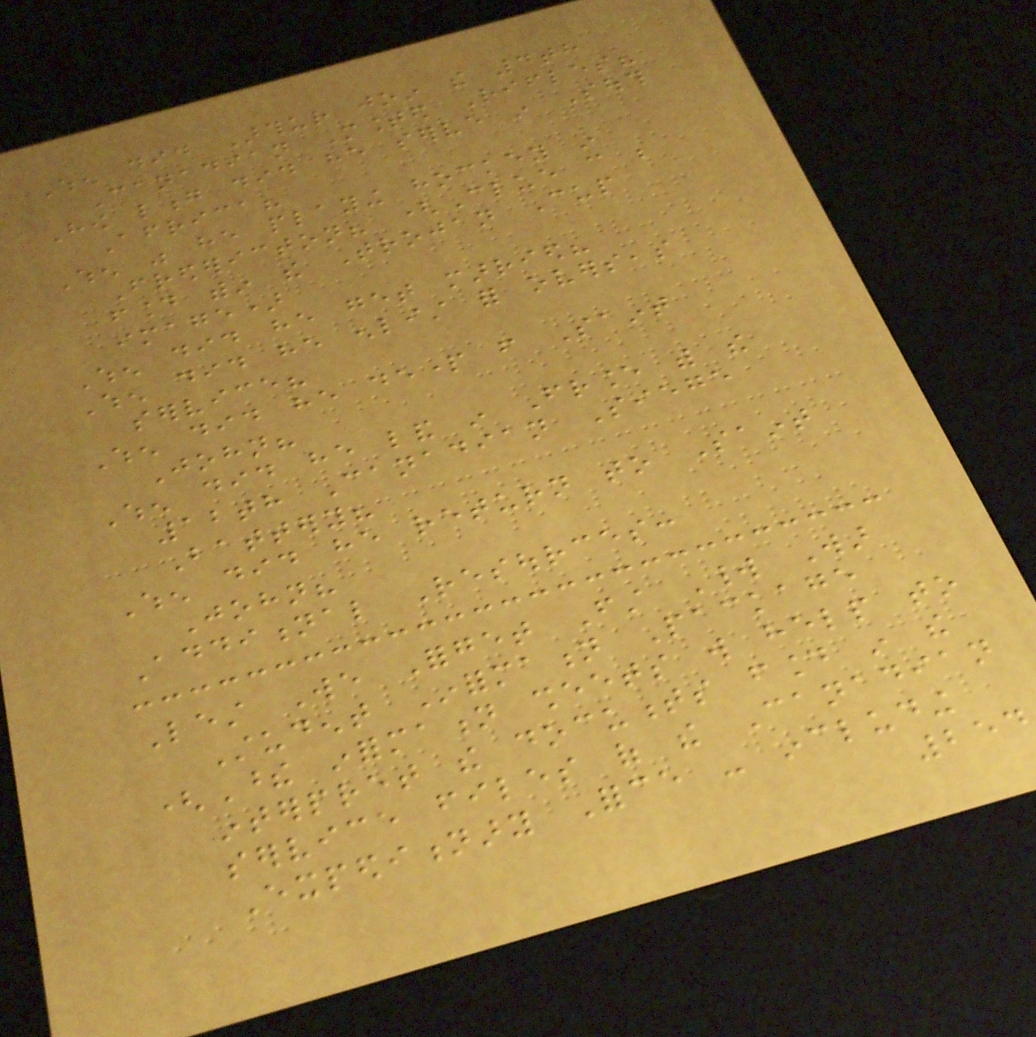When did Arthur join the 4th
Canadian Mounted Rifles?
How long did he serve in South
Africa?
When was he playing hockey in
Fredericton? (Clue can be
found within the Trojan Cup
image)
When did he get married?
When did he enlist for overseas
service?
When did he depart from Saint
John?
When did he land in France with the
12th Canadian Siege
Battery?
When did he return to Saint
John?
Additional Resources:
Lest We Forget First World War
Student Information Package
(These information sheets will help to
interpret the documents found in the
service files of the Canadian
Expeditionary Force - including
254
